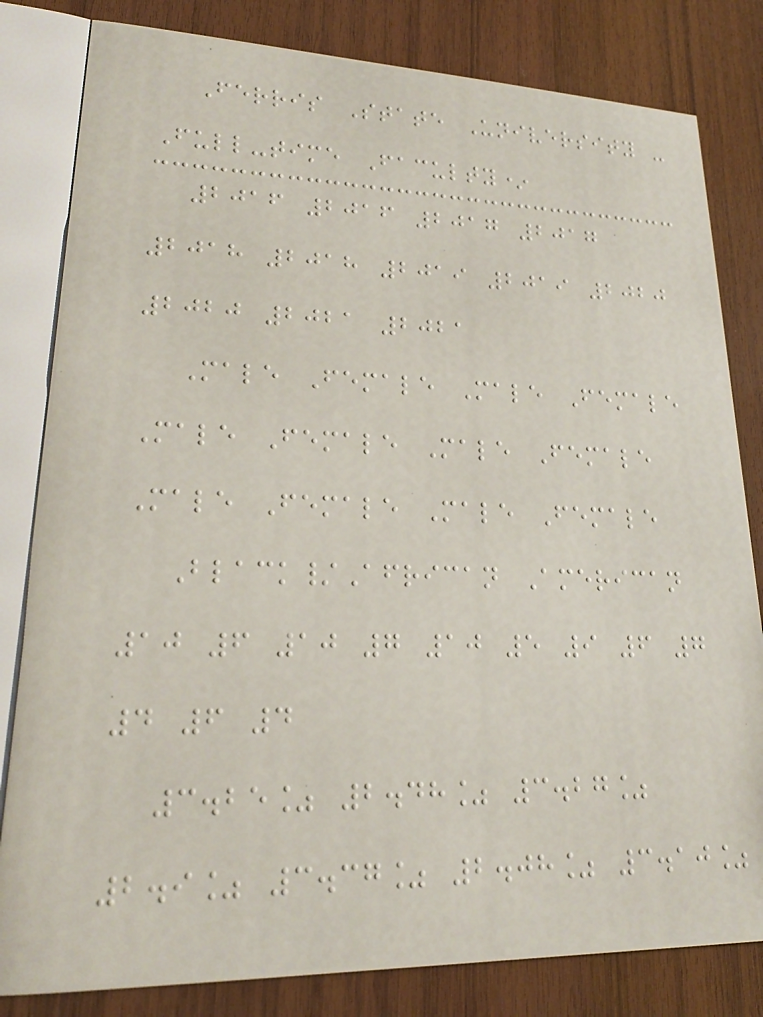Ferris State University -
Full-time Faculty*
2016 2016 2017 2017
2018 2018 2019 2019 2020
2020 2021 2021
Male Female Male Female
Male Female Male Female
Male Female Male Female
Black/African American
10 6 10 7 10 5 9 6 7
4 6 4
3.25% 2.48% 3.27%
2.9% 3.37% 2.08% 3.10%
